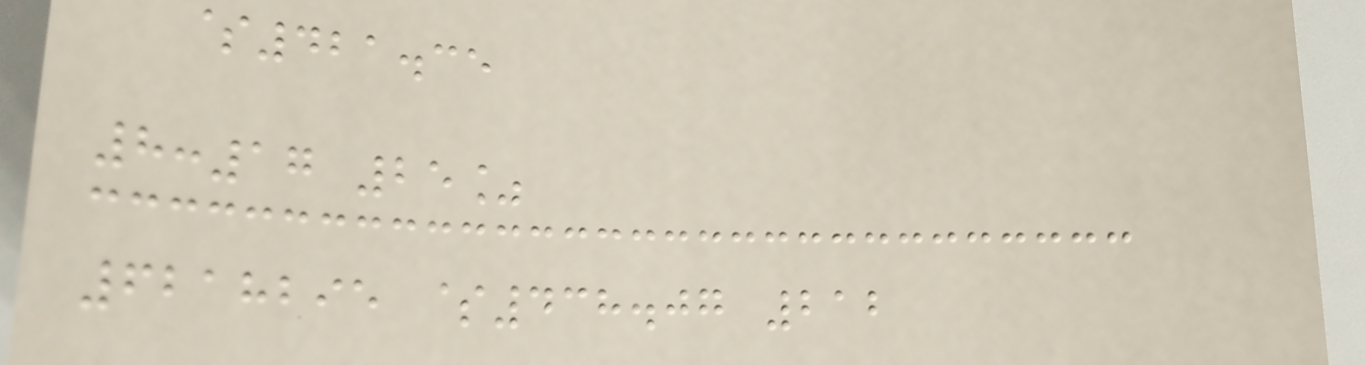$421.35
8:17 25%
6218295 $438.07 212
